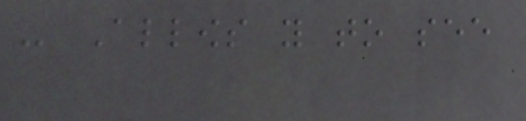- Allows you to see
